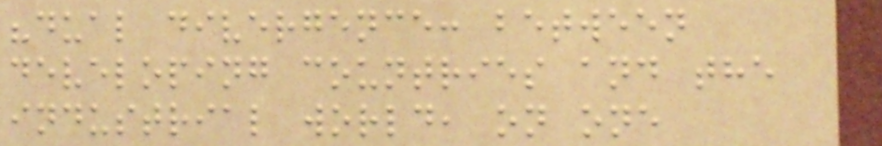"dual divergence: between
developing countries and the
industrial world, on one
